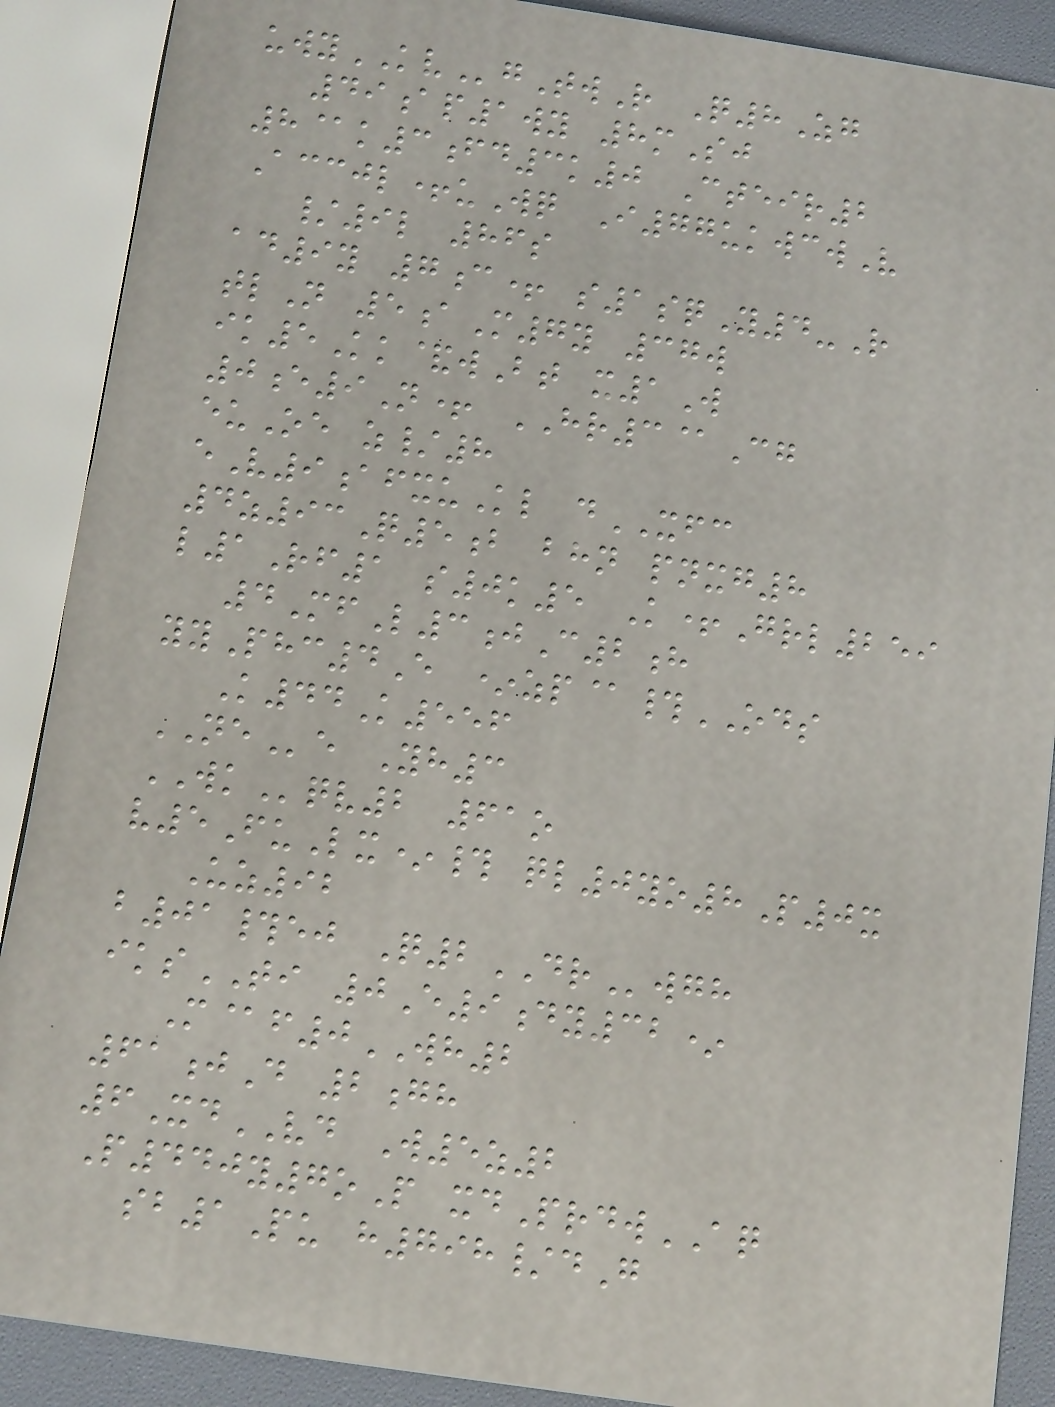uwyKVgTwR Q8Zg
49ap1wy 8mSj
8@k3fd3k0 Cteir2
Accjl+uWq I77ukwcwV
/9l 86s
ad9y 7c+ s1sqY4-R
tlN 5aM7y 37w
ik5Kk&wBt x1W
0e9N+ HR3@Cg
euOe z/8
eV9afxuKl dXFC
4z93Q5b bhn pnxg8
l1Rf1 s0k5 K+Grl259
4MfL3jC2h
yyPhc4E *zp@#ODS
K44K556
NEe Yh3
WKqv2 61o
v5FuLx*# ql0yo8P0x
Uz92
b01#ej Q2DRwgh
iksTI 0E9dy32*
M@f0WH2
61jD 2gh
6XdVD W5z2
P440y7oP xdPrdwAQ
sb1Pu h798/dG
